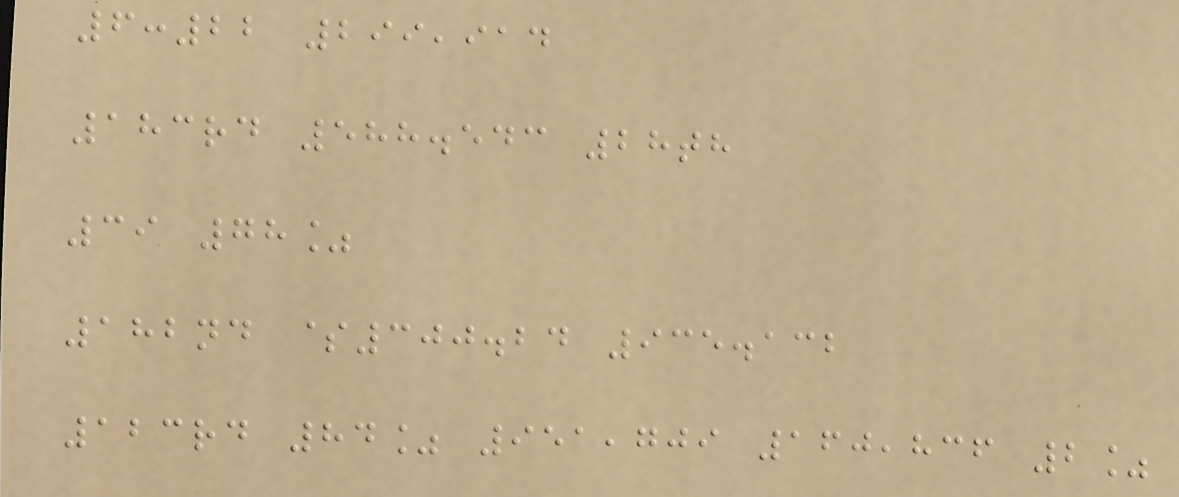6:22 299,914
183rd 588.543 28th
39 78%
182nd $300.24 935.132
123rd 84% 951,709 160,836 2%
